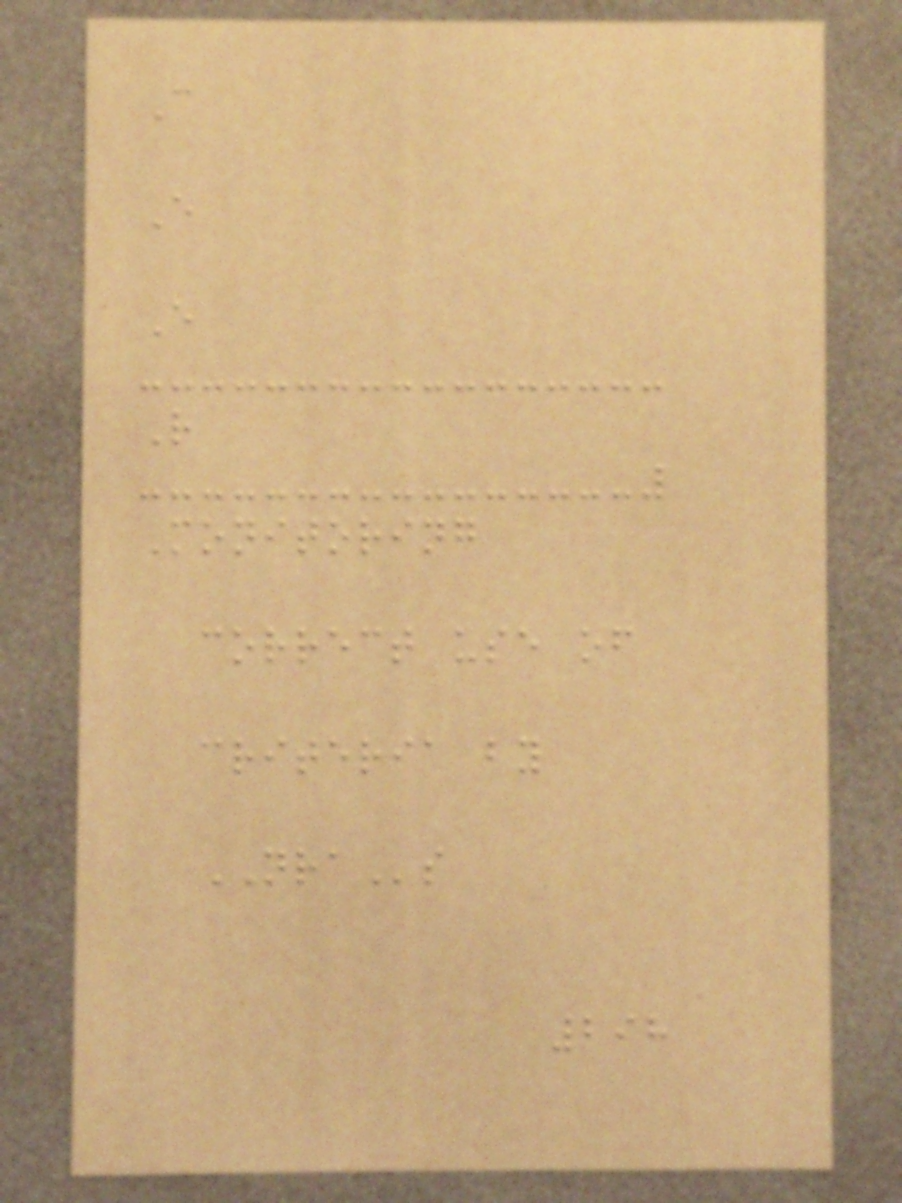C
E
E
R
Monitoring
correct use of
criteria by
NRAs
298
